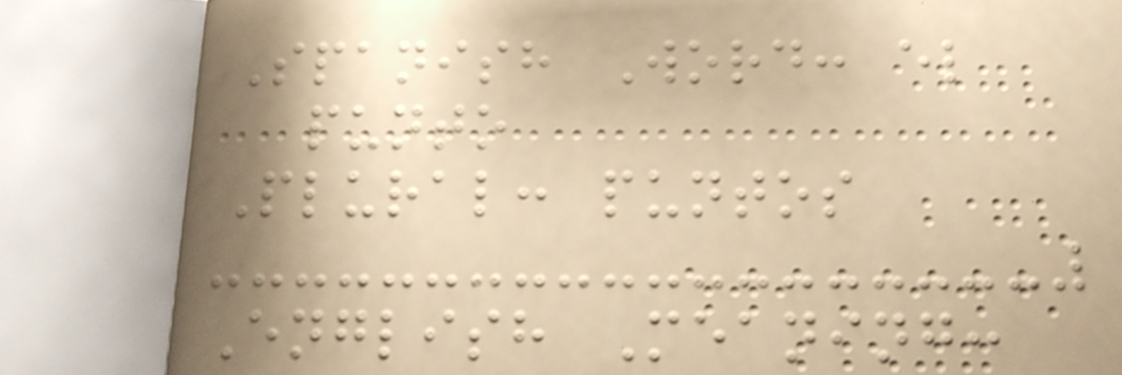Spanish Word: el
punto
Plural: puntos
English Meaning:
